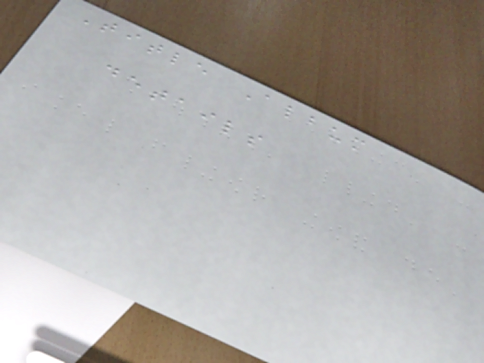Title Album
details
